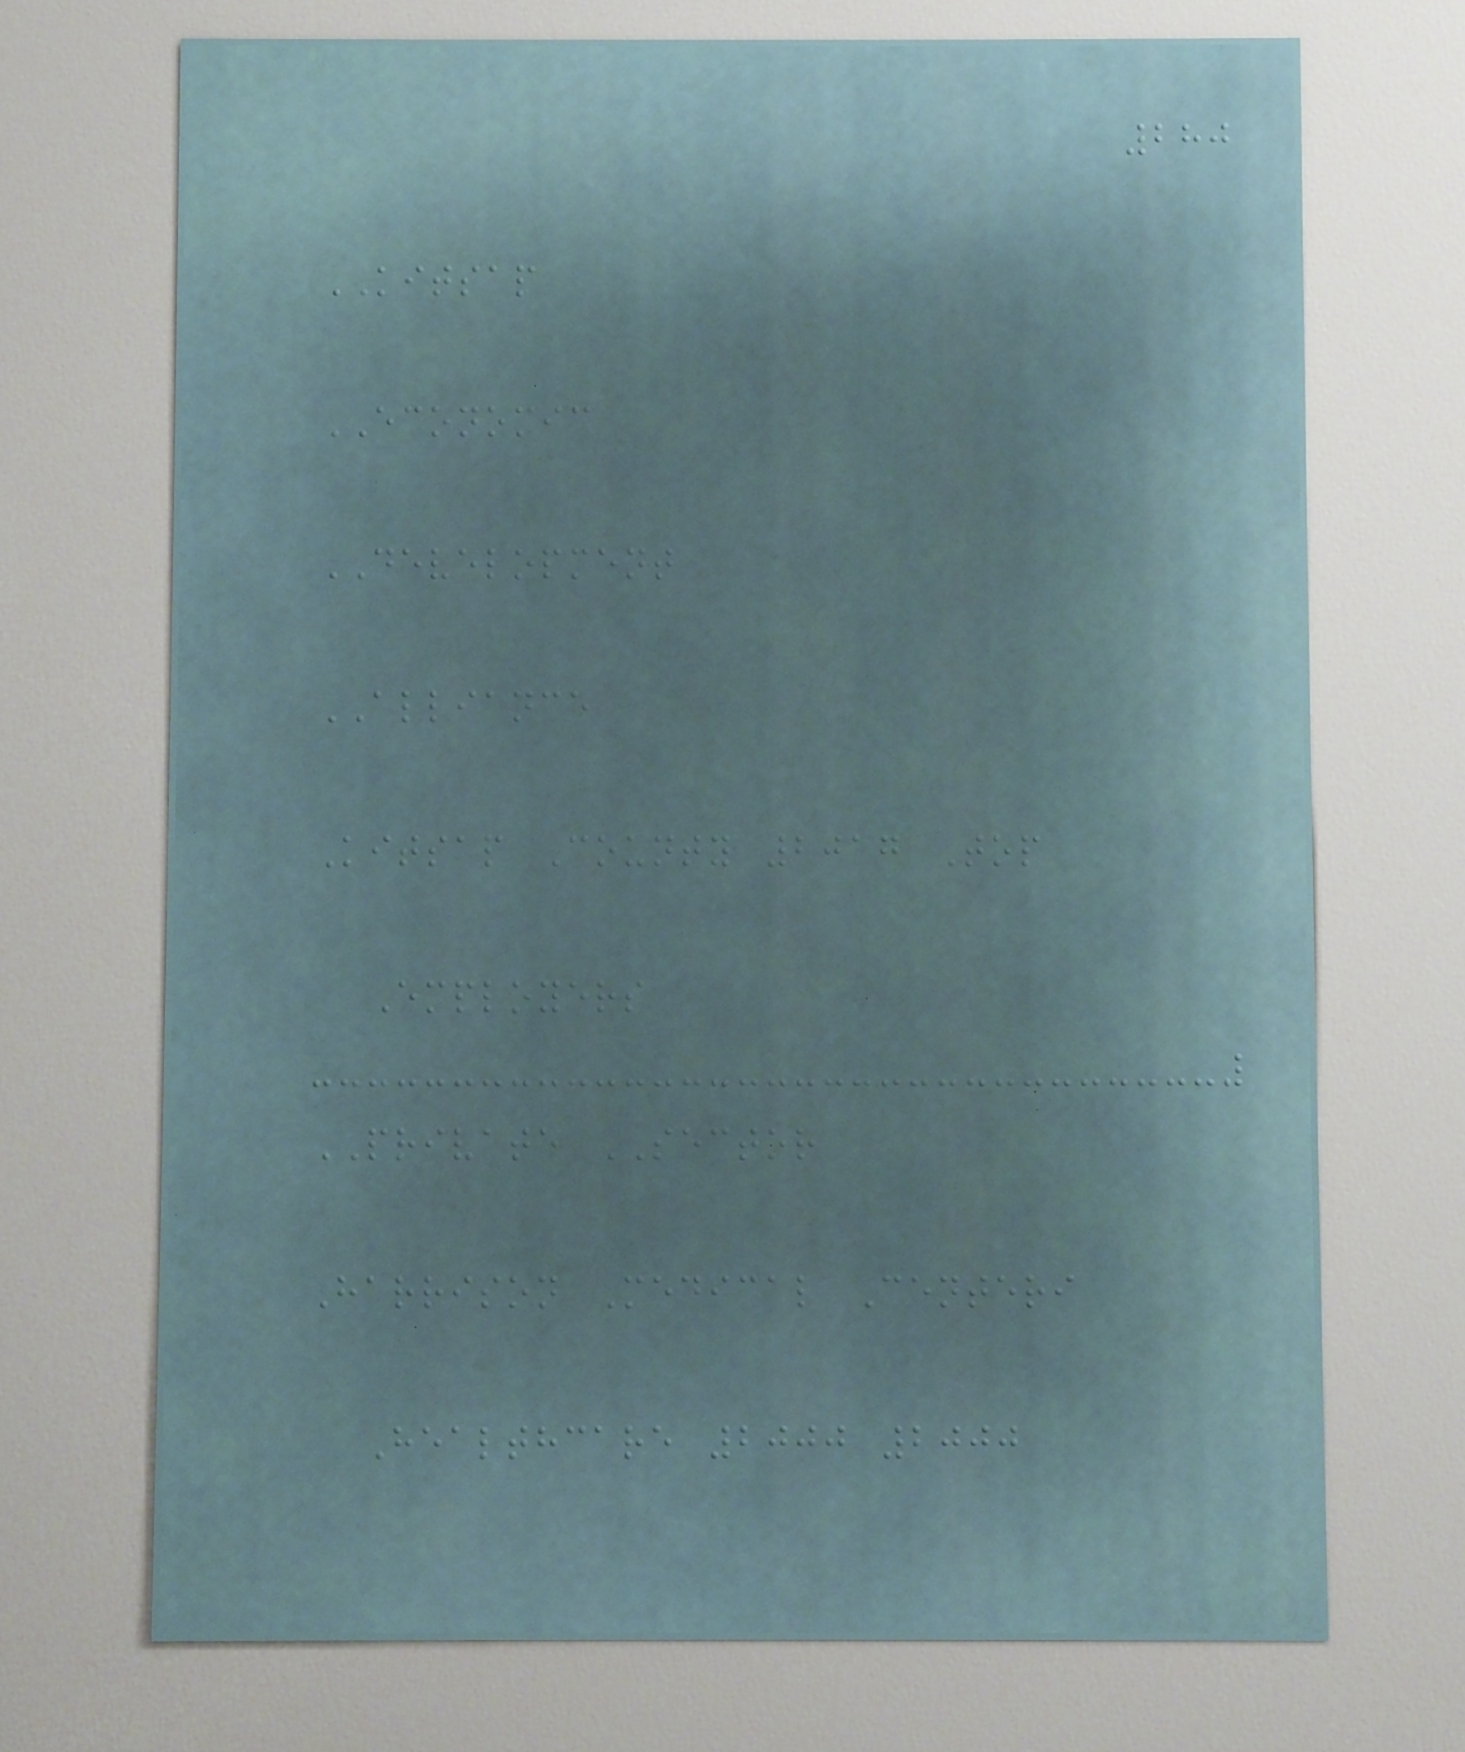280
KITSAP
ECONOMIC
DEVELOPMENT
ALLIANCE
Kitsap County 2017 Top
Employers
PRIVATE SECTOR
Harrison Medical Centeri
Healthcare 2000 2000
